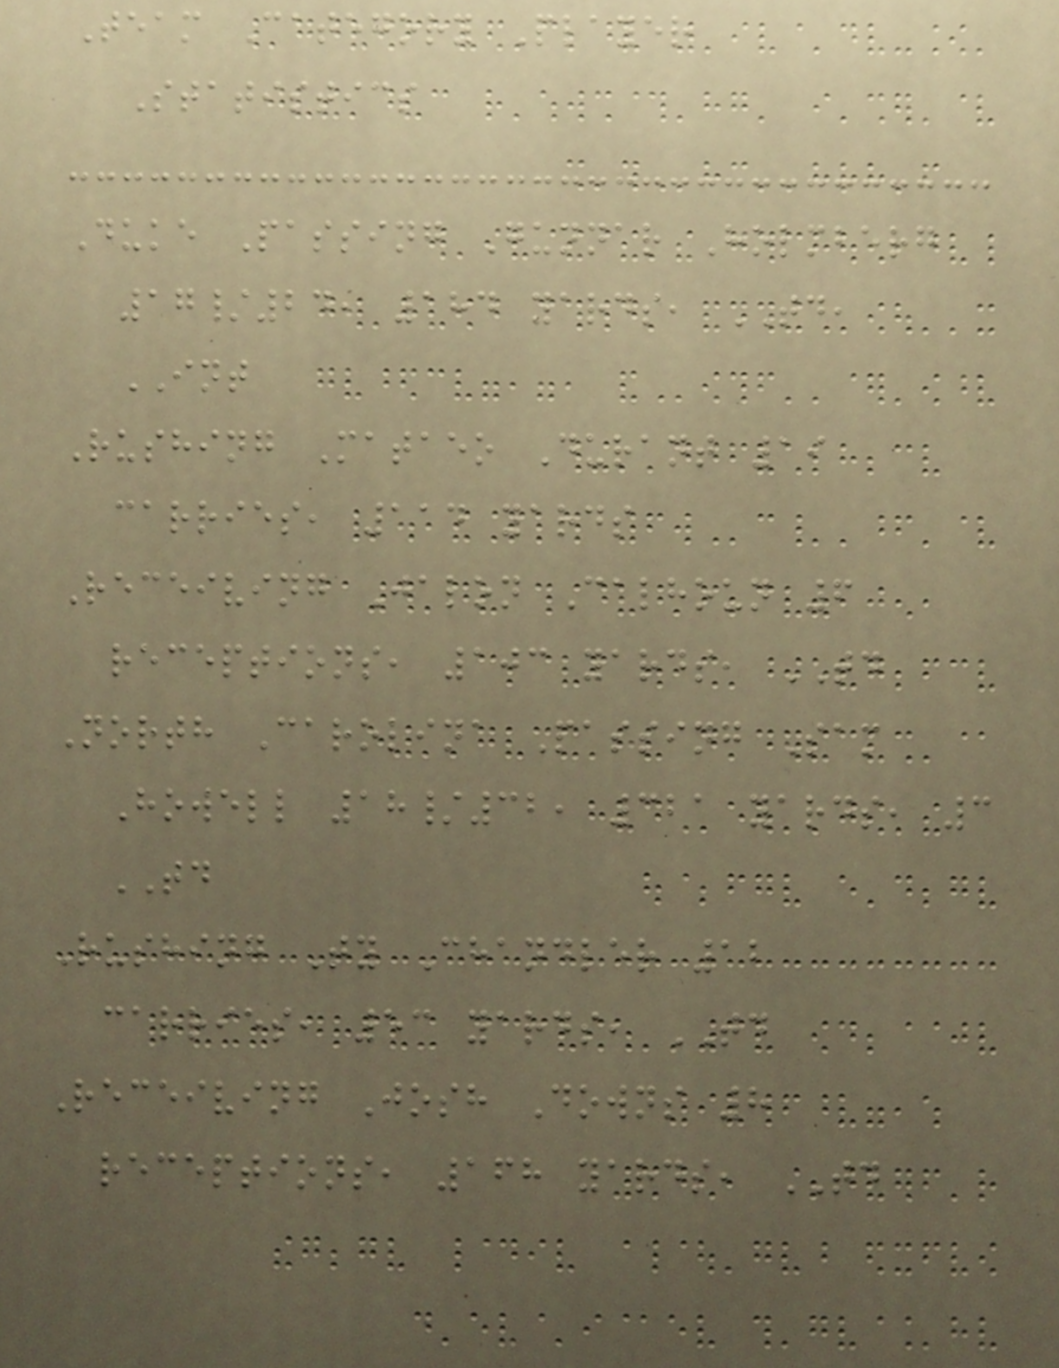Team Category Player
Statistics
Duke Passing Gunnar Holmberg
17/24, 184 yards, TD,
INT
Rushing Mataeo Durant 19
carries, 114 yards
Receiving Jalon Calhoun 6
receptions, 103 yards, TD
North Carolina Passing Sam
Howell 18/32, 321 yards, 3
TD
Rushing Ty Chandler 12
carries, 53 yards, TD
Receiving Josh Downs 8
receptions, 168 yards, TD
